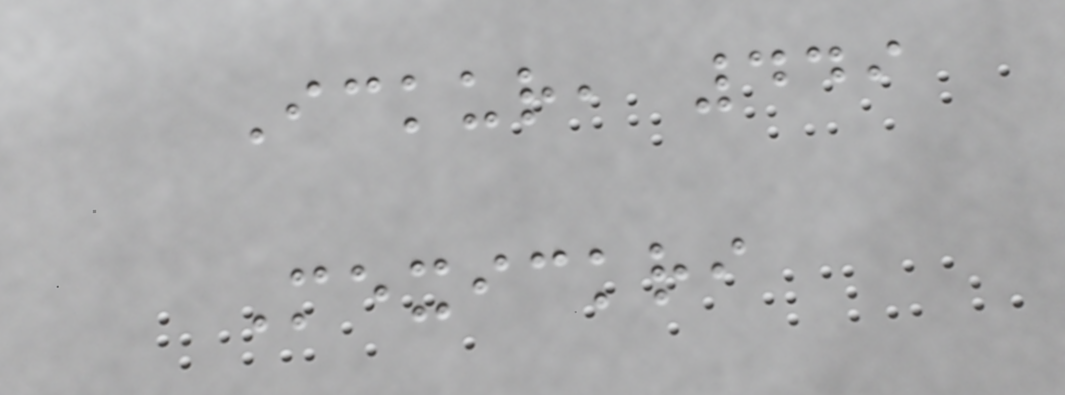Ickur, 449
Mexickri
